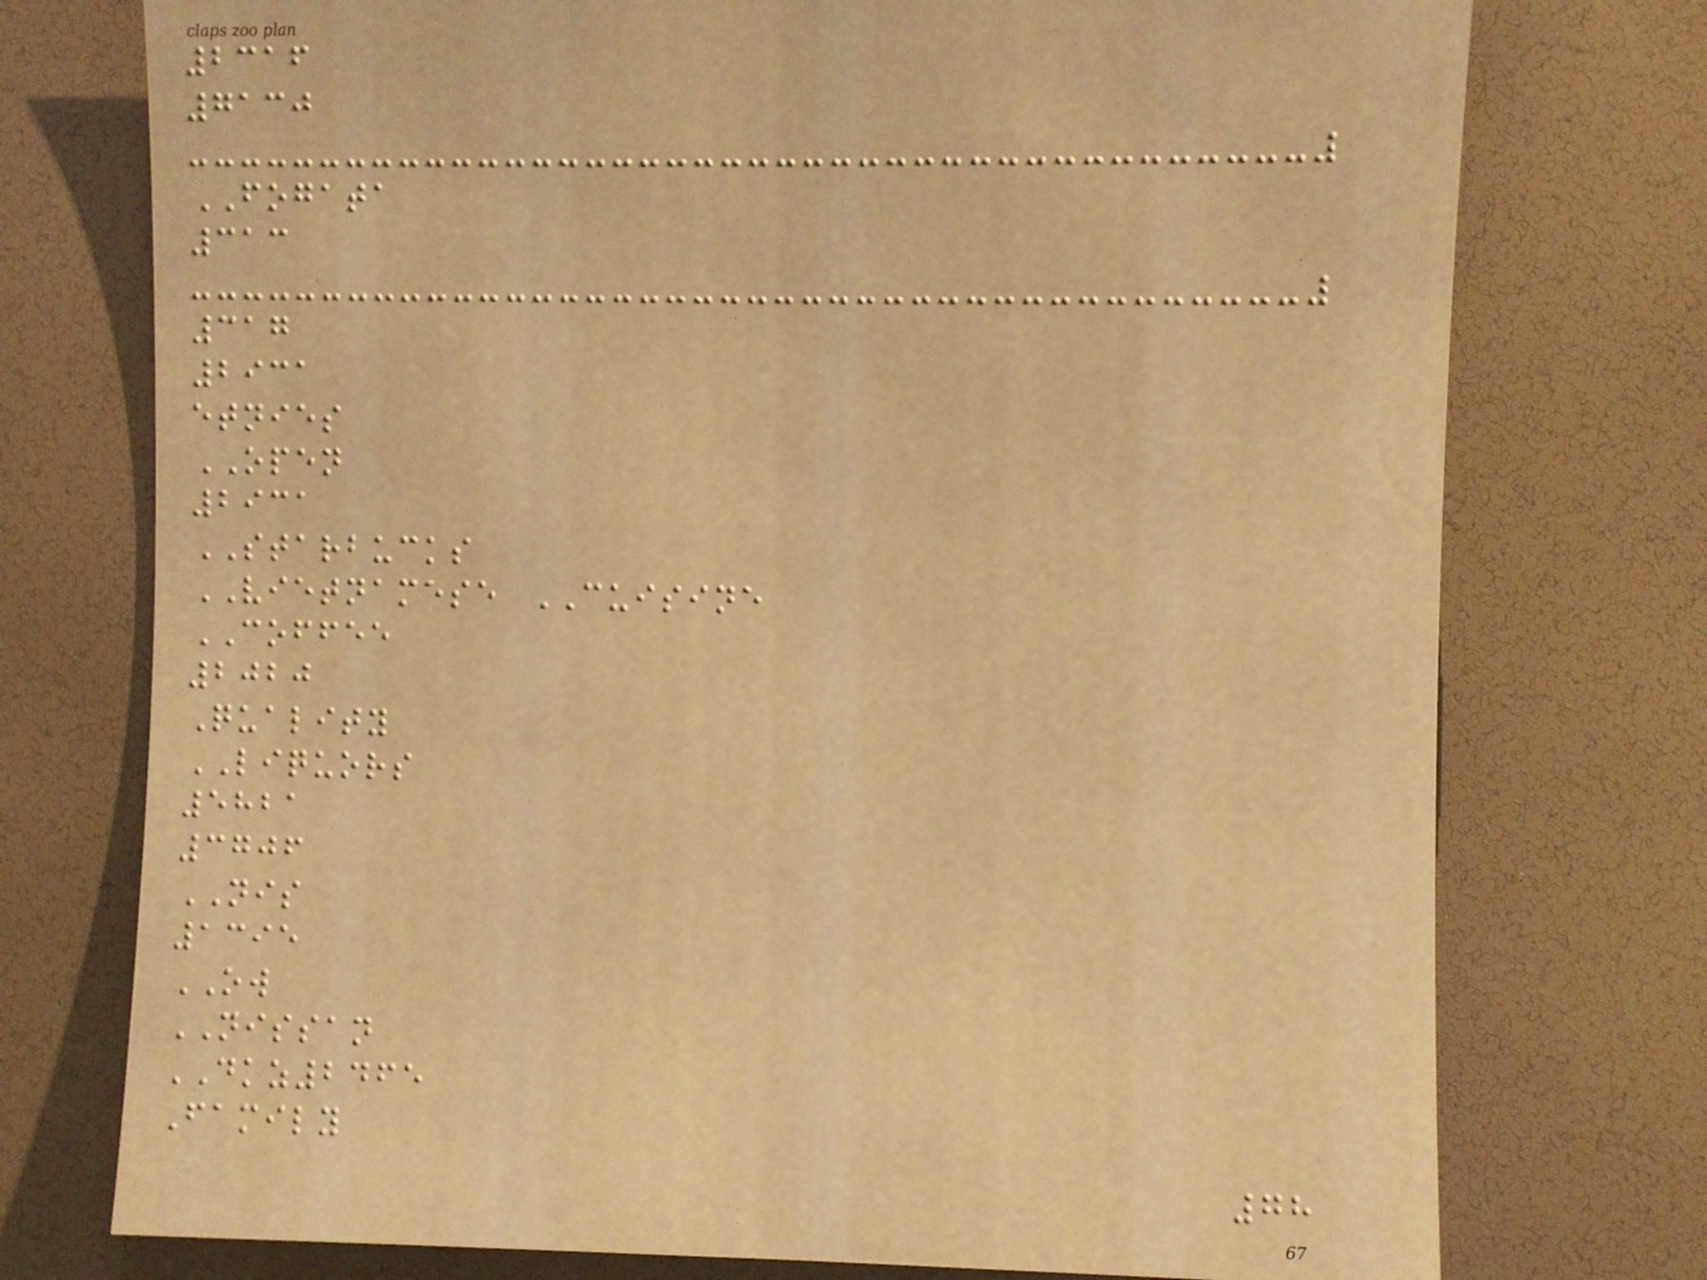2316
7130
FOGATA
313
317
2931
etnies
OPEN
2931
STARBUCKS
VIETNAMESE CUISINE
COFFEE
2020
Quality
LIQUORS
5821
3706
NIS
1395
OW
NISSAN
DKZ2465
Family
78
